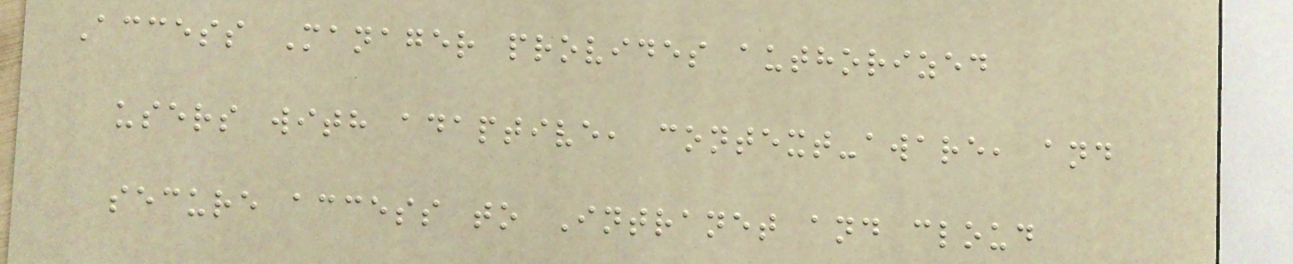Access Manager provides authorized
users with adaptive, context-aware, and
secure access to Intranet and cloud
